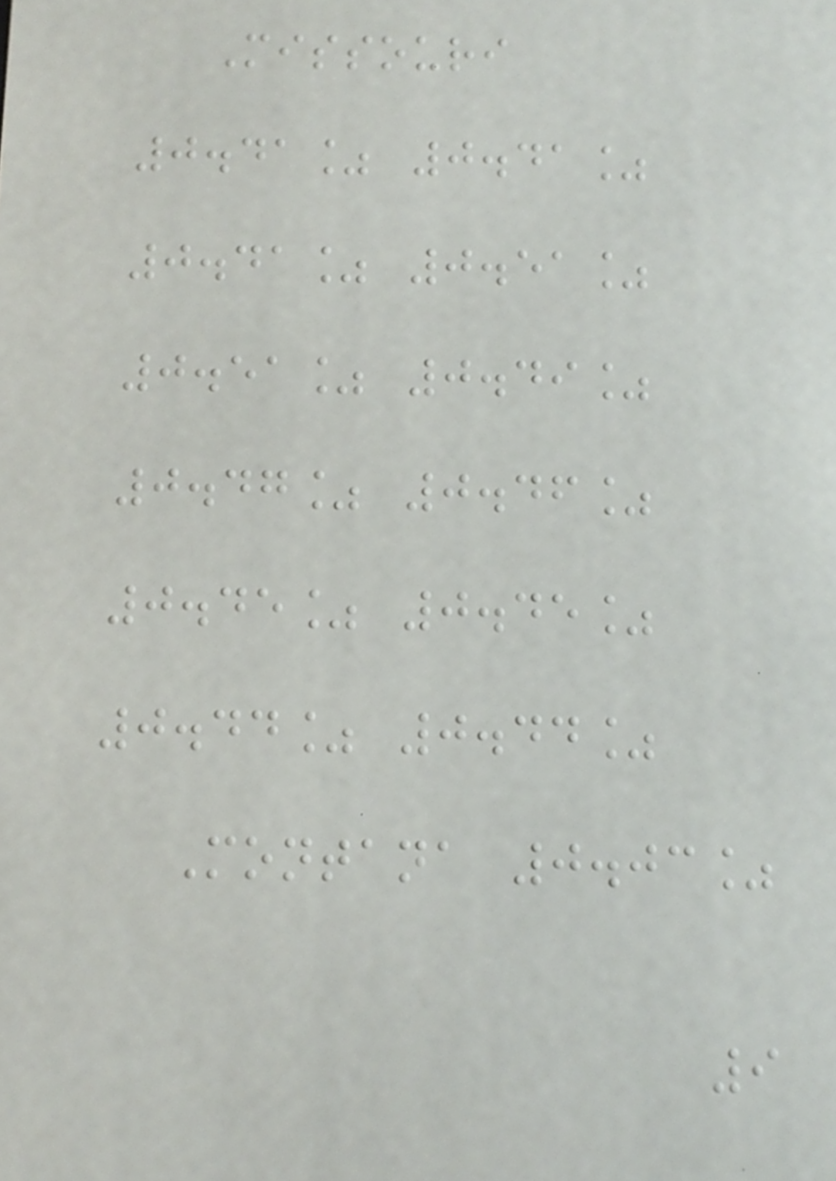Missouri
0.41% 0.41%
0.41% 0.51%
0.51% 0.49%
0.47% 0.46%
0.45% 0.45%
0.44% 0.44%
Montana 0.03%
9
